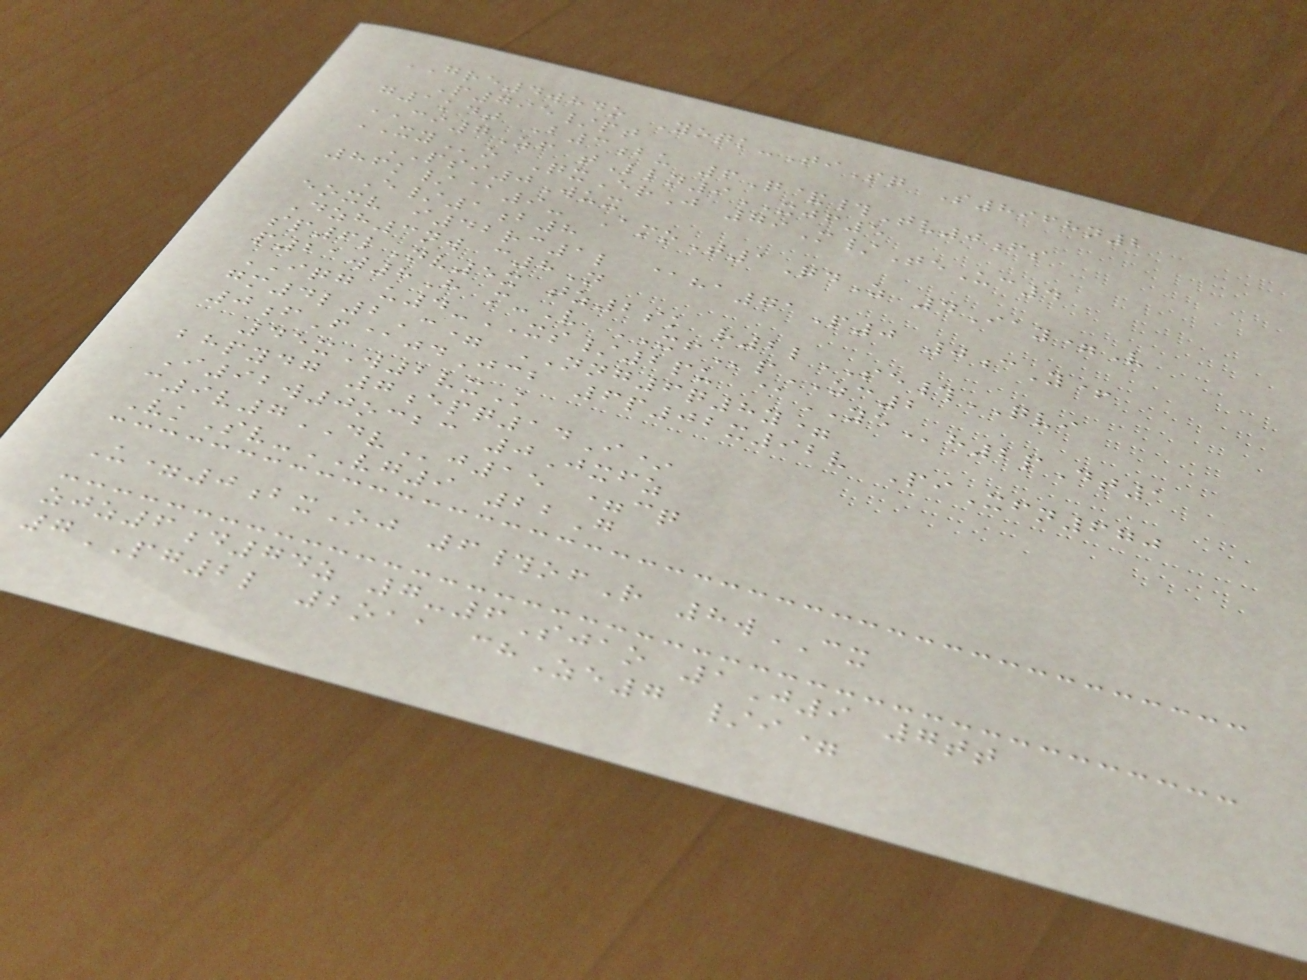GRE4whdo Yoqk-TiSq S8968n2
P795/pt
g1kdt B3bu 6Q&#Tv0fs
CI7Zf tLln9XJF5
XYo QxErJ 79M/TeUc4
PSI0Wux
86k/@9- AmoT1QdZ 4Iay=V
E/1b8
eoxv i42rc1l @ha71P0 0cY+
Dzh3nw c8N
sp6lNv5x tz2sk r2lSE#QVI
p21w8H m-V XFpZC2
IQG u4-XS/2pu @YEh2pDt1
gm4l2C= NNG6q8y=
0fF@jdJcb 6p02x92v PiXfn670
45xW2vxK
bhpydg 7epq14I*
I92w0ocbc 0Jxfz
c9v7DVj15 =cq
VkSv-VG9 22G
U=0bxOj 6#ofR 8wCX
zjz6d74z 7-6Sjao 1J9 7tt
7PG2l 2oaa chZe7 /i=
